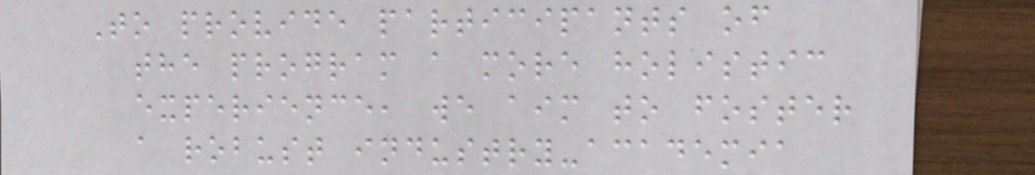To provide participants of
the program a more holistic
experience, we aim to foster
a robust industry-academia
